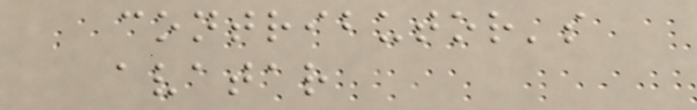contributor's
avatar
